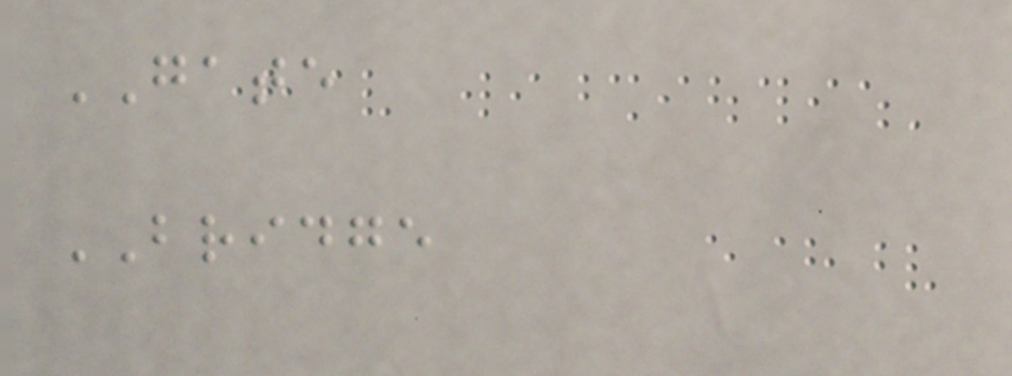GATE
BRIDGE
